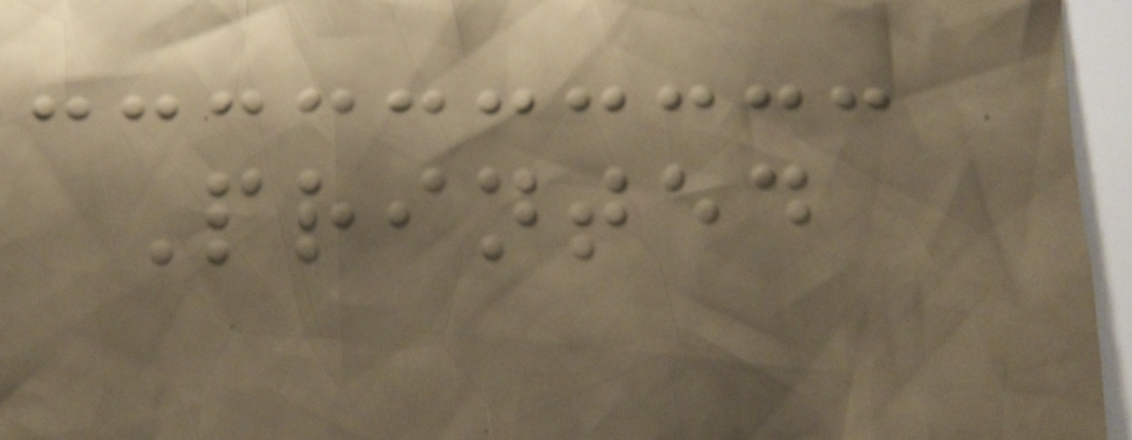Printed
